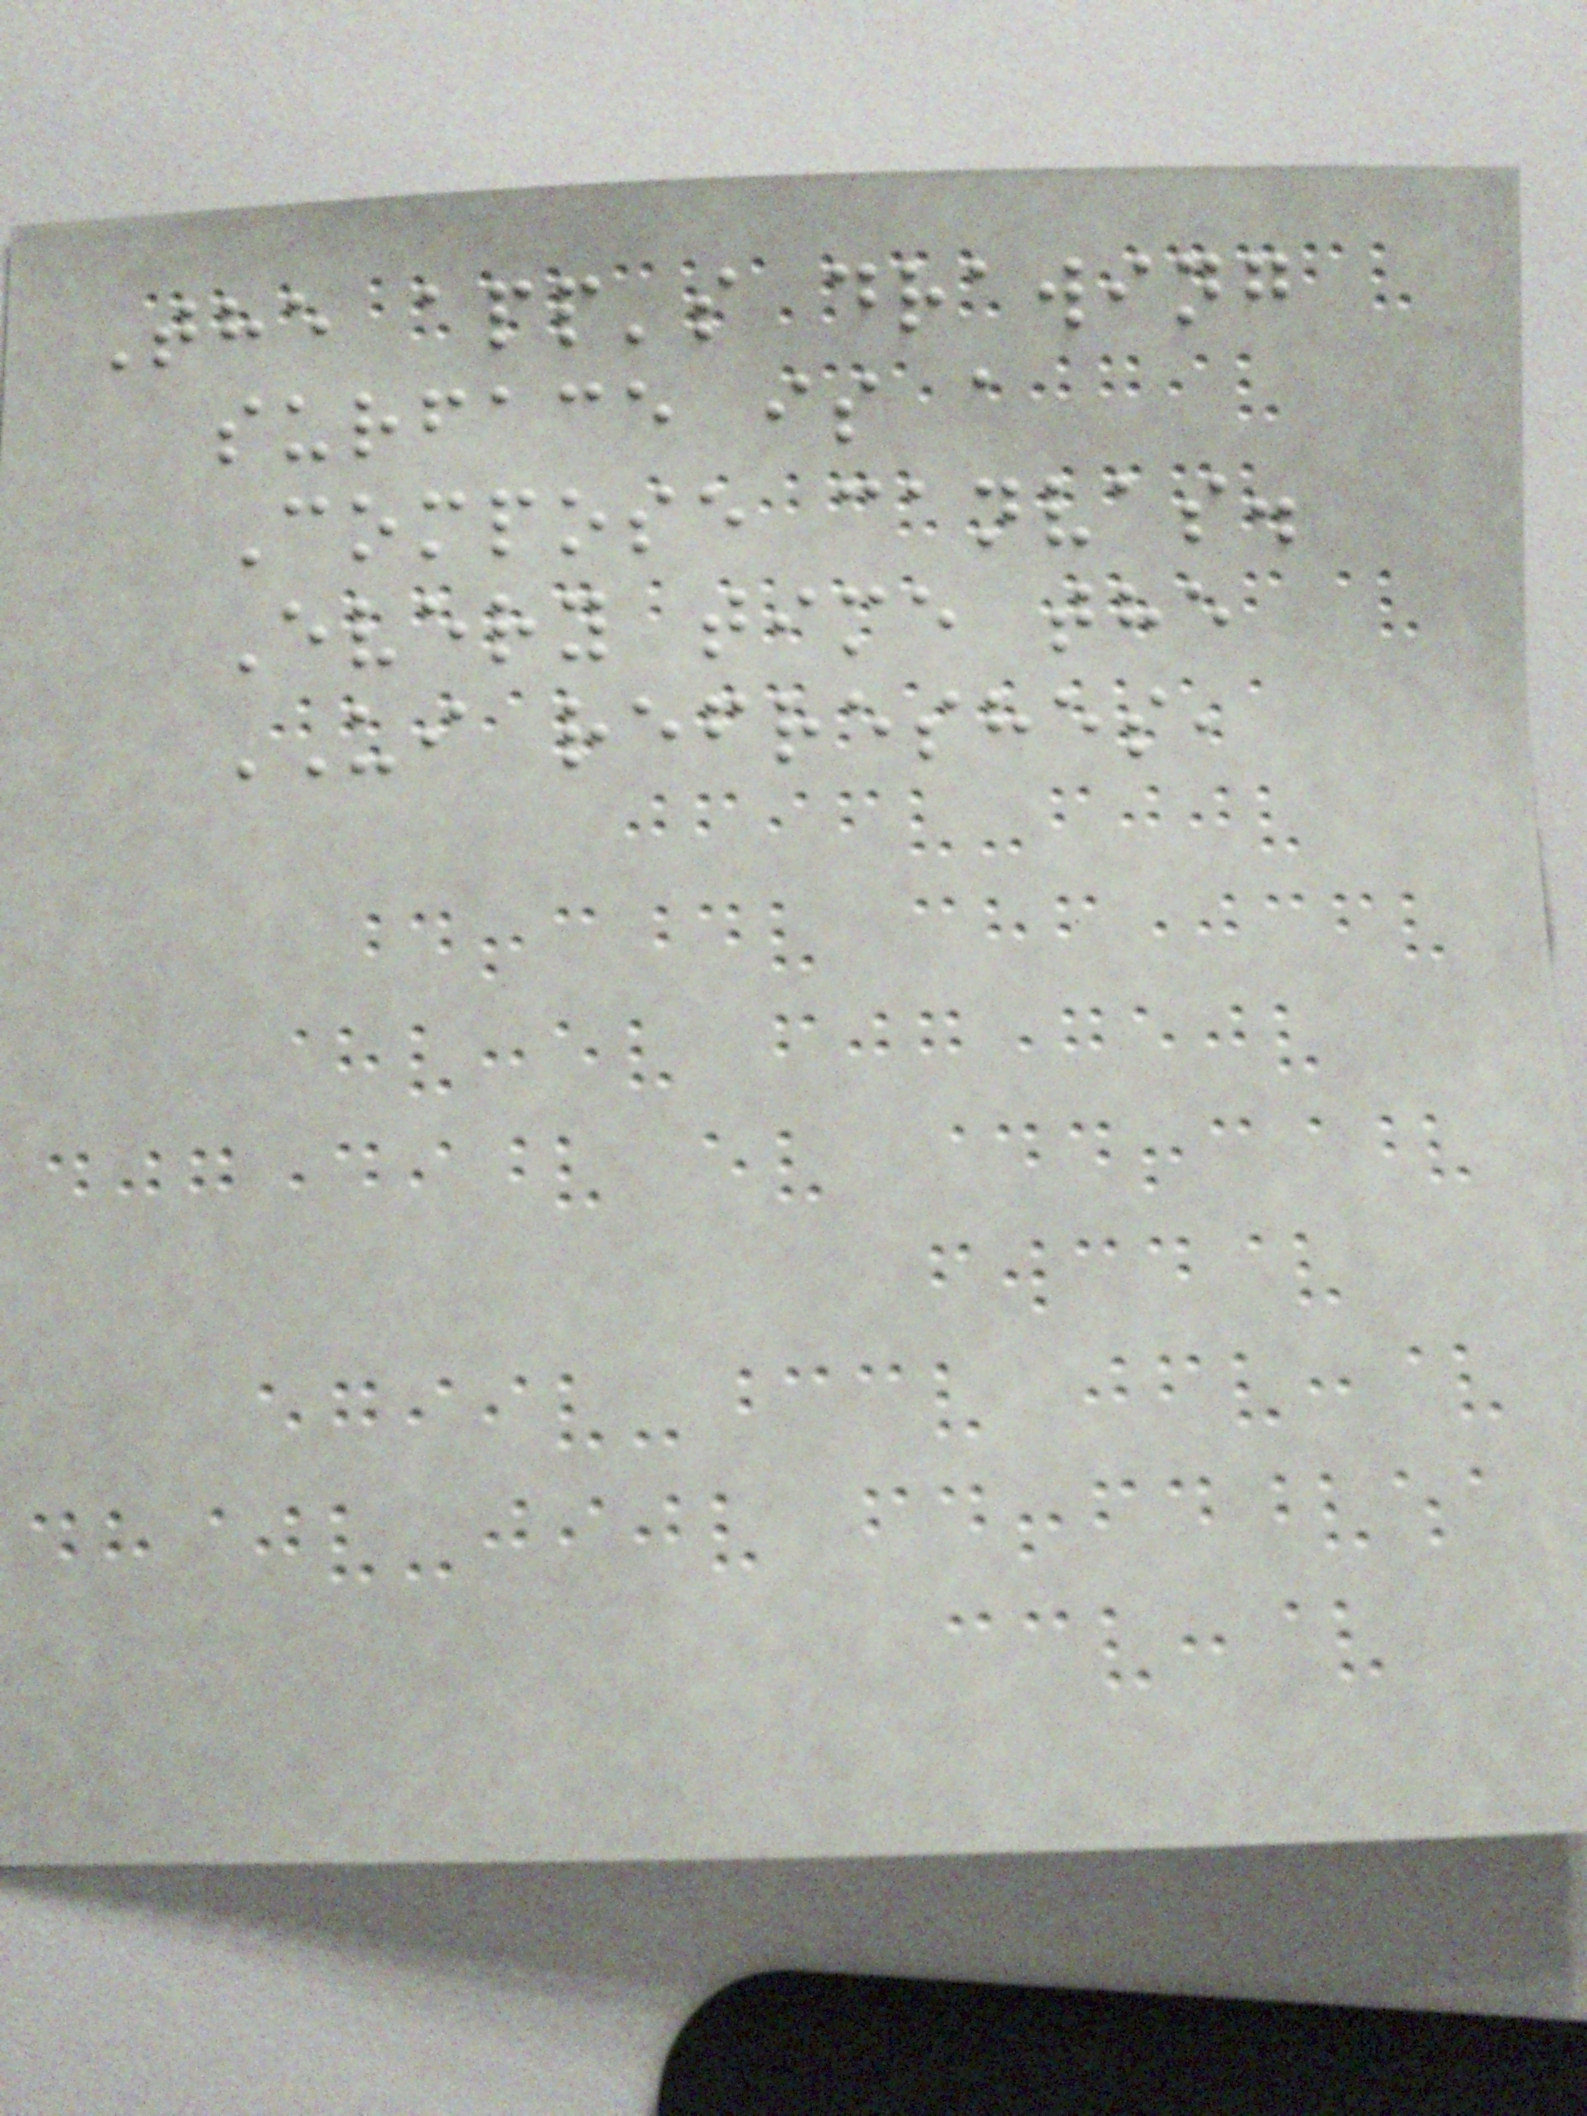The app's drawing
surface is a
Compose canvas.
Every time the
UI refreshes,
